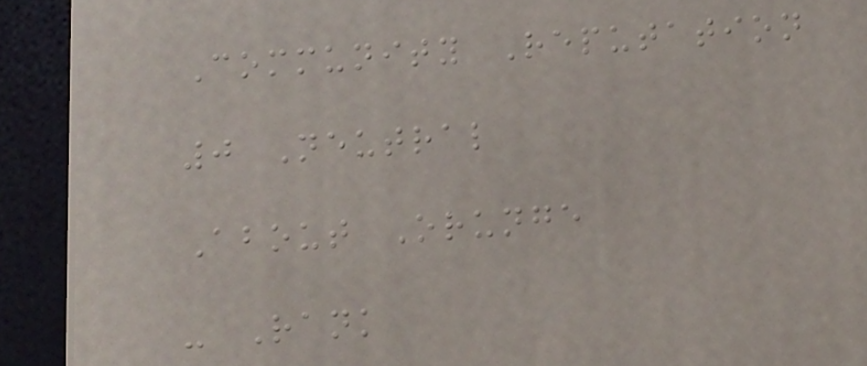Community Reputation
0 Neutral
About Orunge
- Rank
